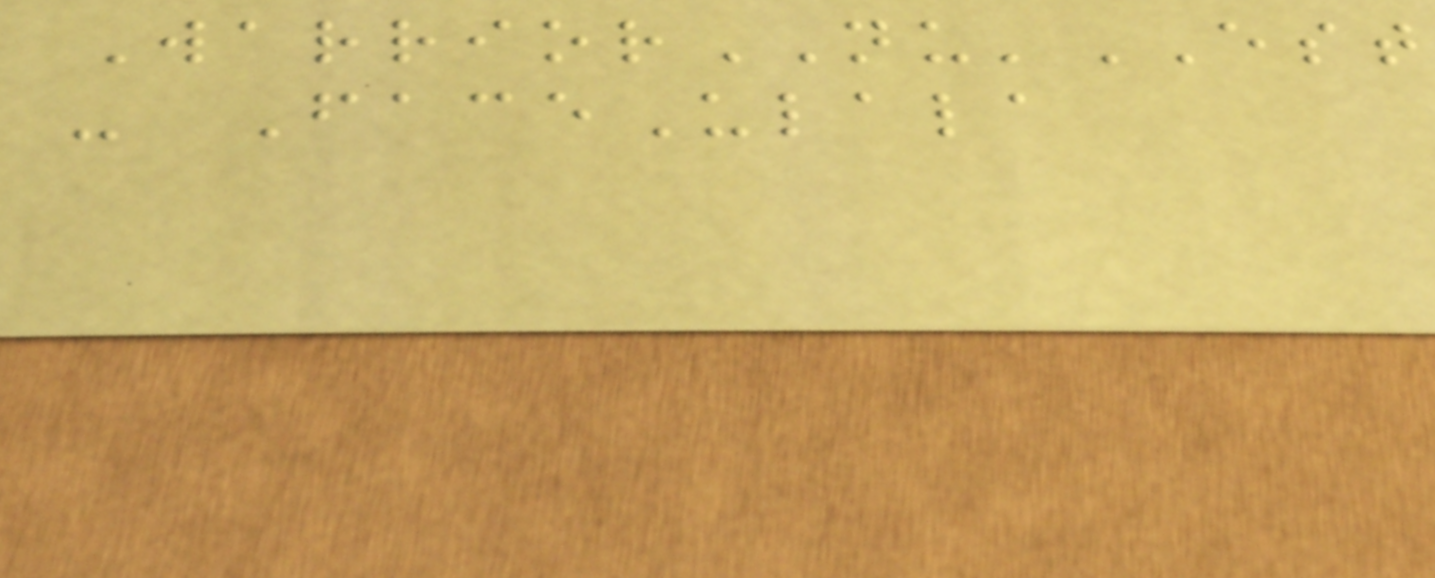WarriorNU'EST
- FaceUlala
